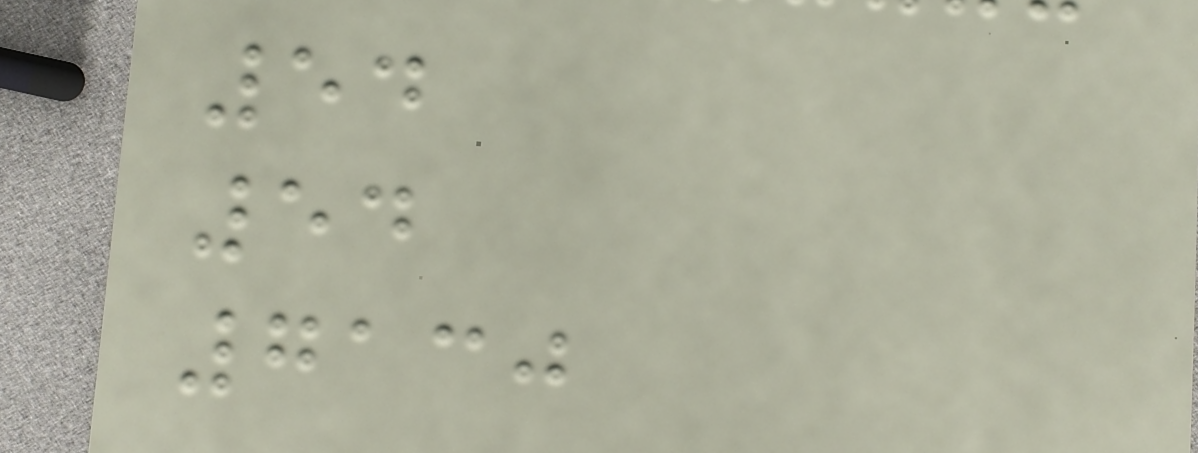54
54
7130
